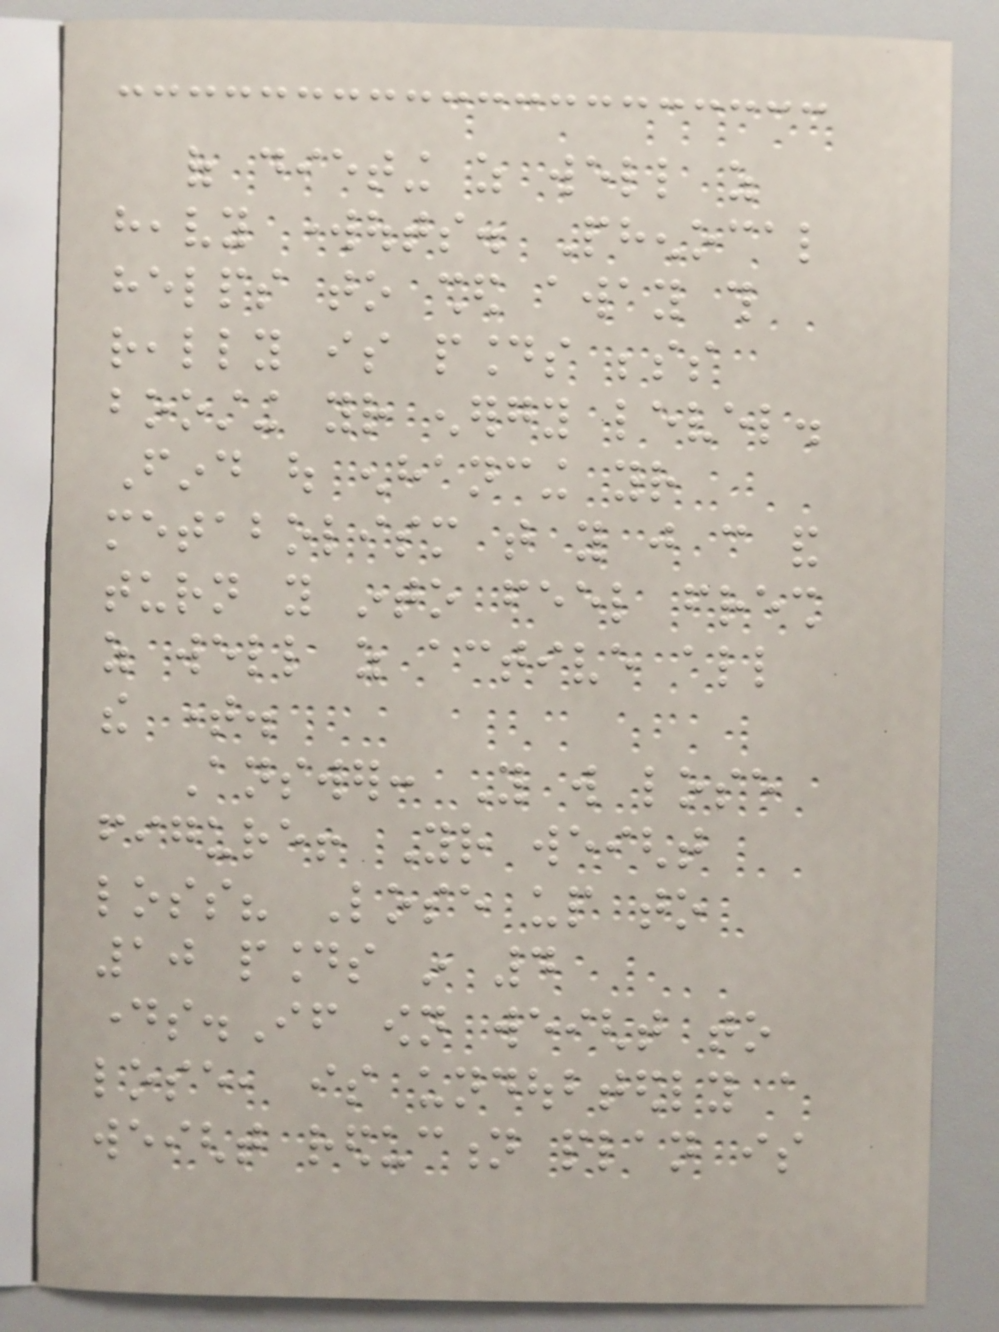of dieting as well as
heavy workouts. Phenocal
helps to shed away this
really is pounds besides
boosting your energy level.
Find out enhancing your
metabolism that you just can and
turn you into feel fresh
as well as active all
the time.
Answer: You will lose
figure! Your weight
loss? Lose up to
10 pounds in 4
days.If own weight to
lose, is undoubtedly a
weight reduction plan is
